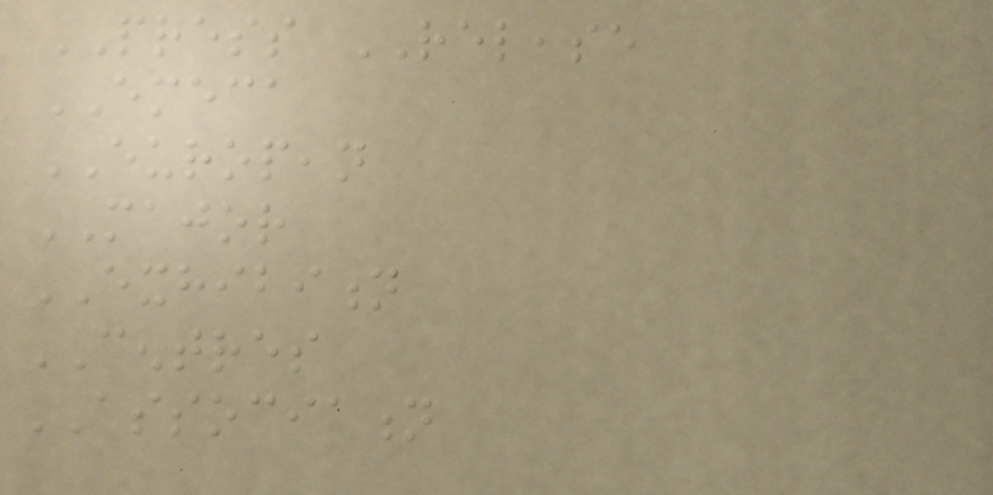PRESS RELEASE
EMECA
EUROPEAN
MAJOR
EXHIBITION
CENTRES
ASSOCIATION
